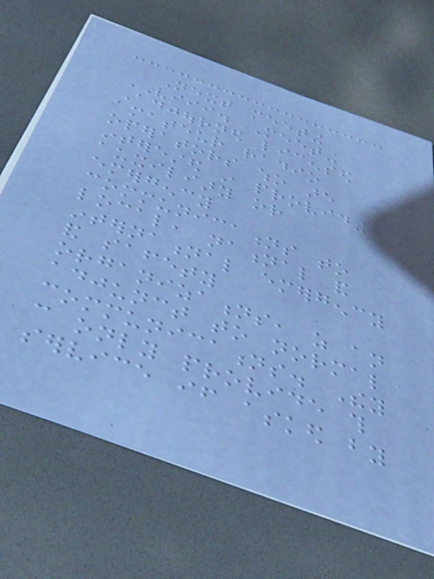Next meeting
VIII. Meeting
Adjourned licensed
amateur radio
operators who are
interested in providing
auxiliary or
emergency
communications to
local, national and
international emergency
and safety
organizations, as an
adjunct to normal
communications. They
can only provide this
service if asked by
